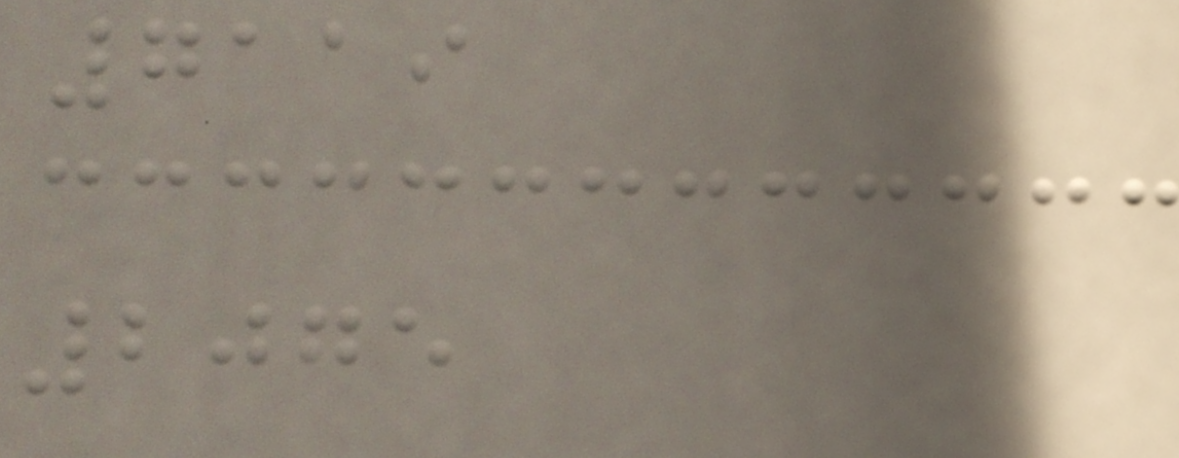7119
2075
